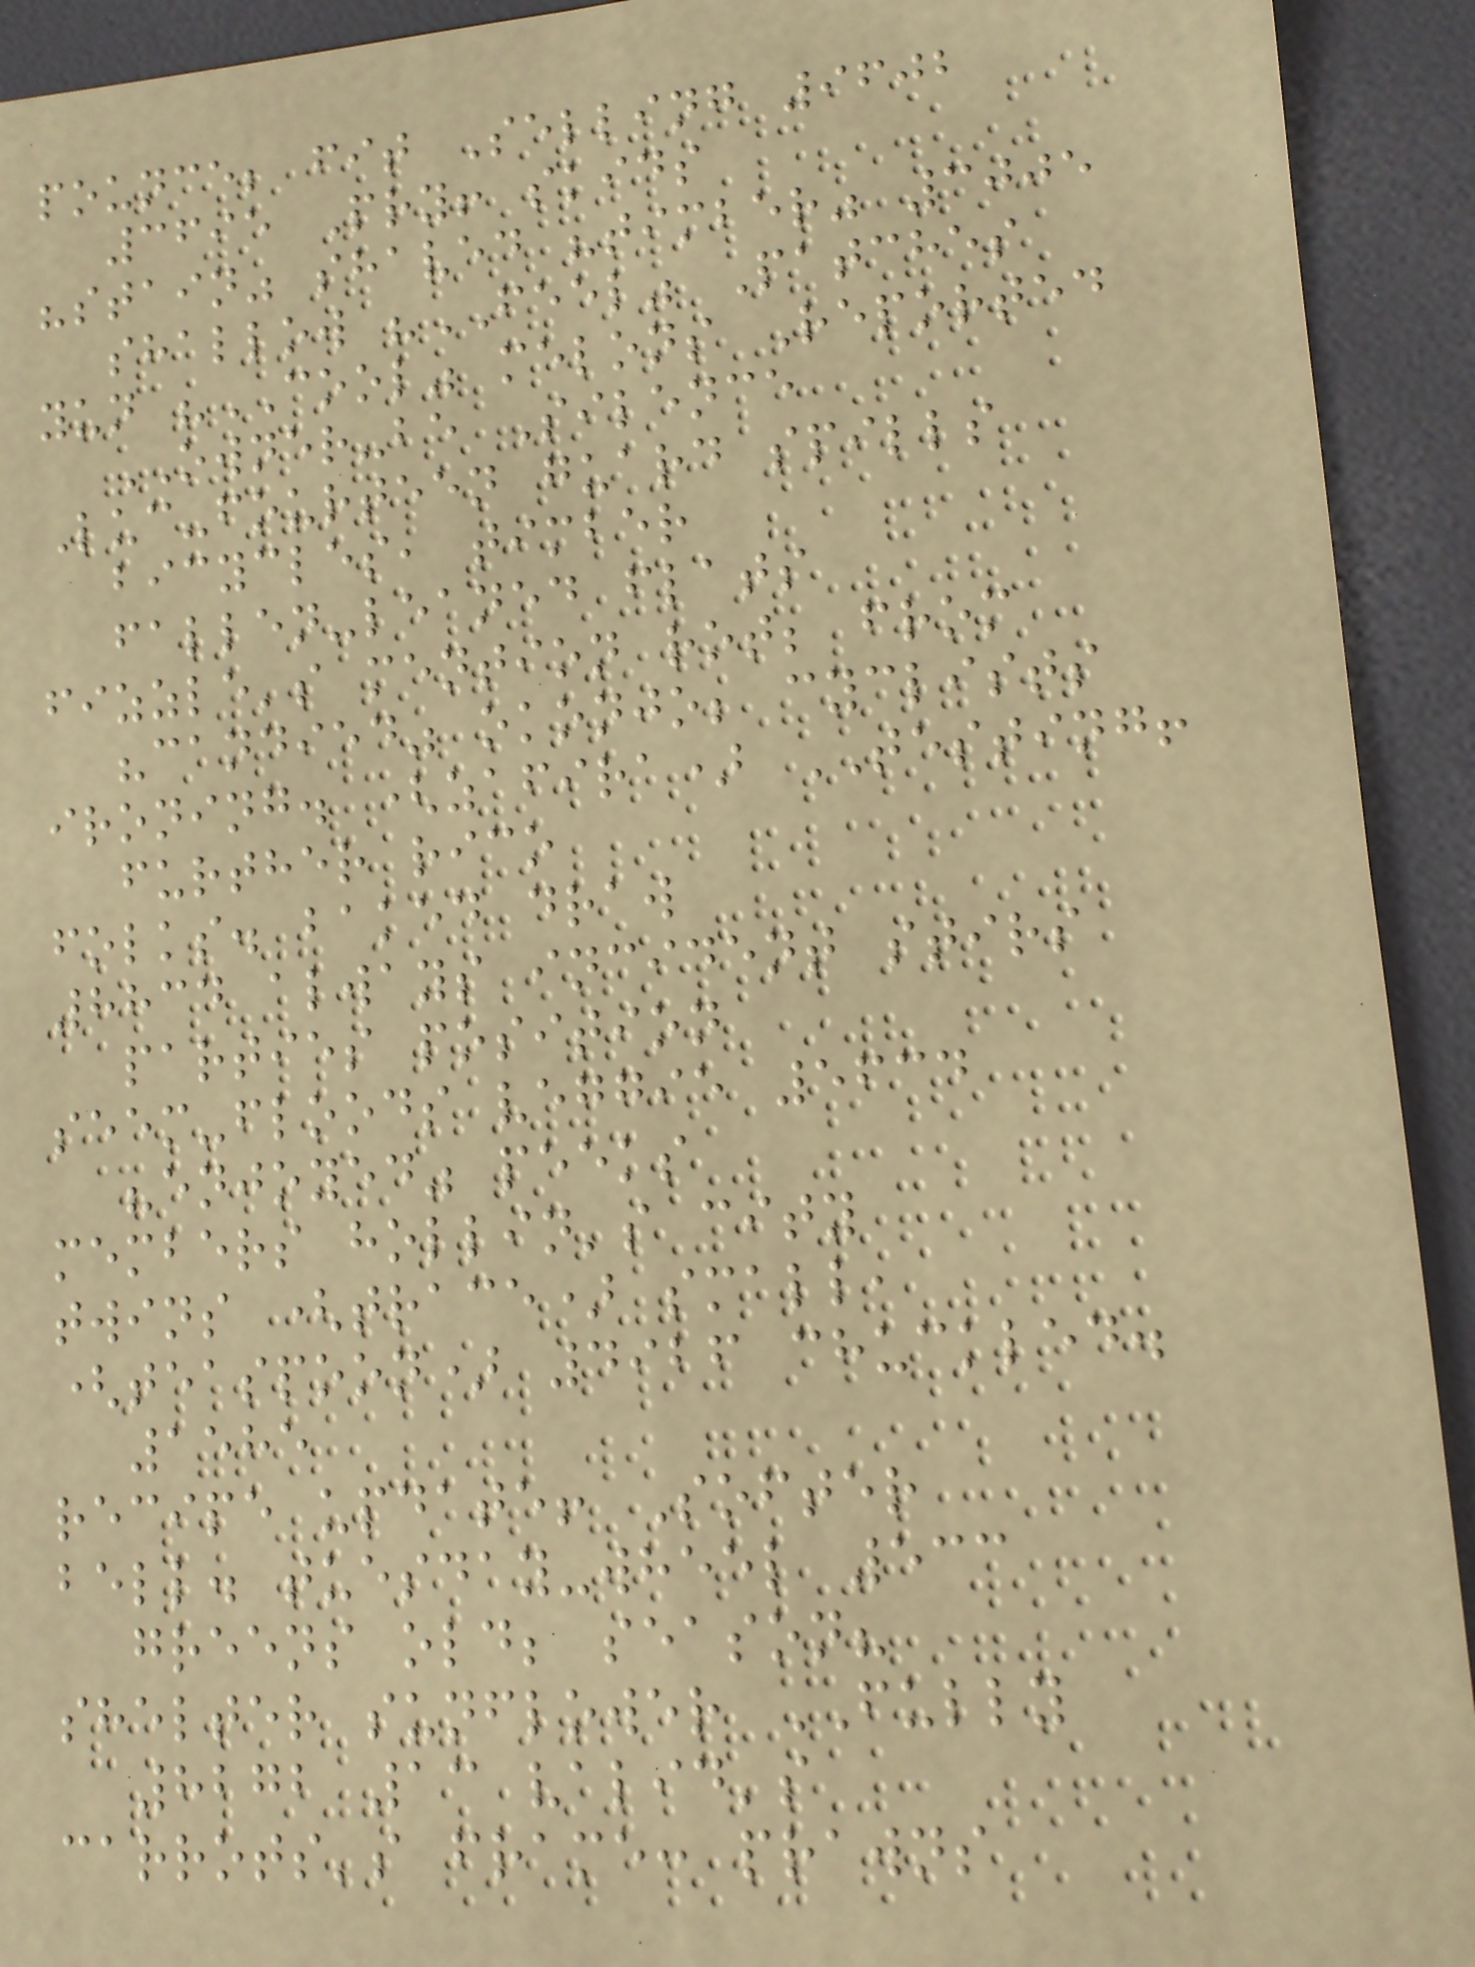pounce; fit Selling 9602
3695 Pry! skids
"stain" shaved "timber" 3005
shallow "FEEL" Patches
yun "COOL" melons Reported
OWNER-be Silence
Luc-fourteen guard spills
bicycles, timber
fallen-leaned flats
fizzle's mention rot; from
"candied" okonjo; cyclists
ironing. (zafira) TESTING!
further rico
folks. baked draw
8834 always incident stirs
parties position
seem-floods veggie 5634
"enjoyed" peeks
members hollin's city
twins (trace) small,
(teaspoon) 4926 chuckled.
1585
recipe update! Softer
bell. tuesday-wheel 533
greens old; season?
shelter sunflower FULLY
8272 13 valid's
carrots's frame: prawns
